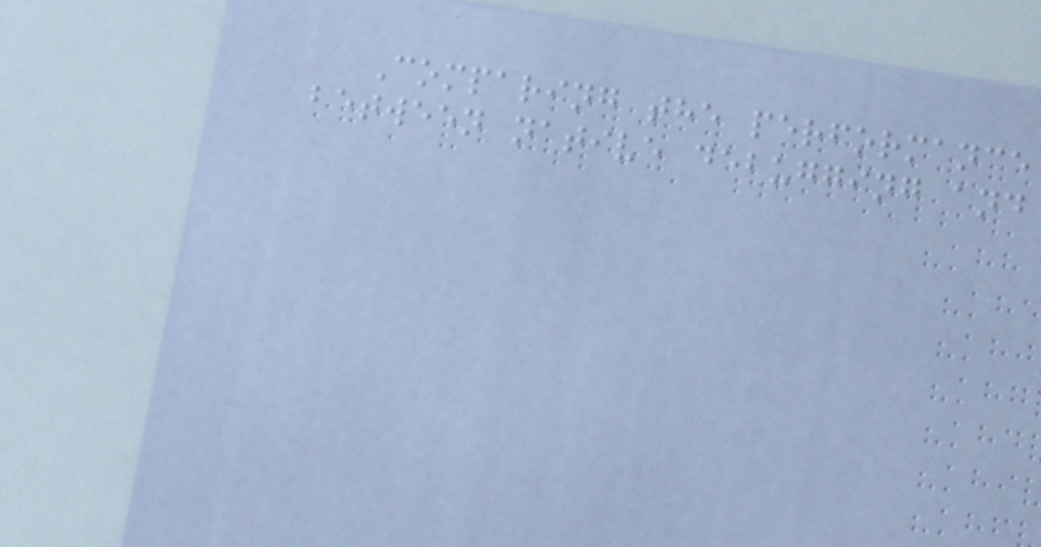Comparing the performance
between native debugging and
